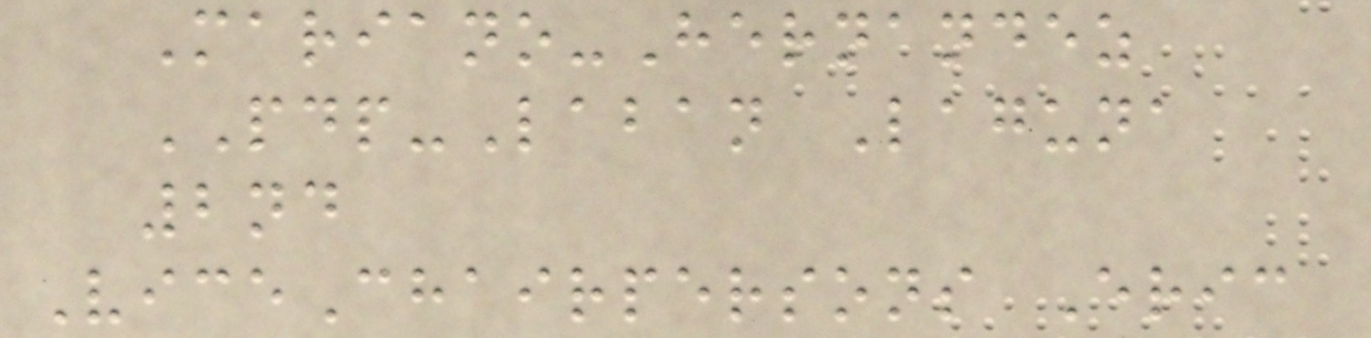Mariano-Hernandez
PDP-Laban Laguna
2nd
ViceChairpersons Eric
